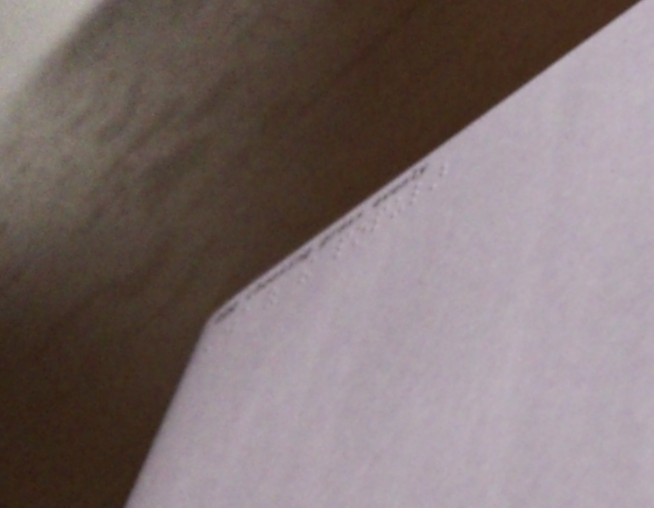Some of the popular
